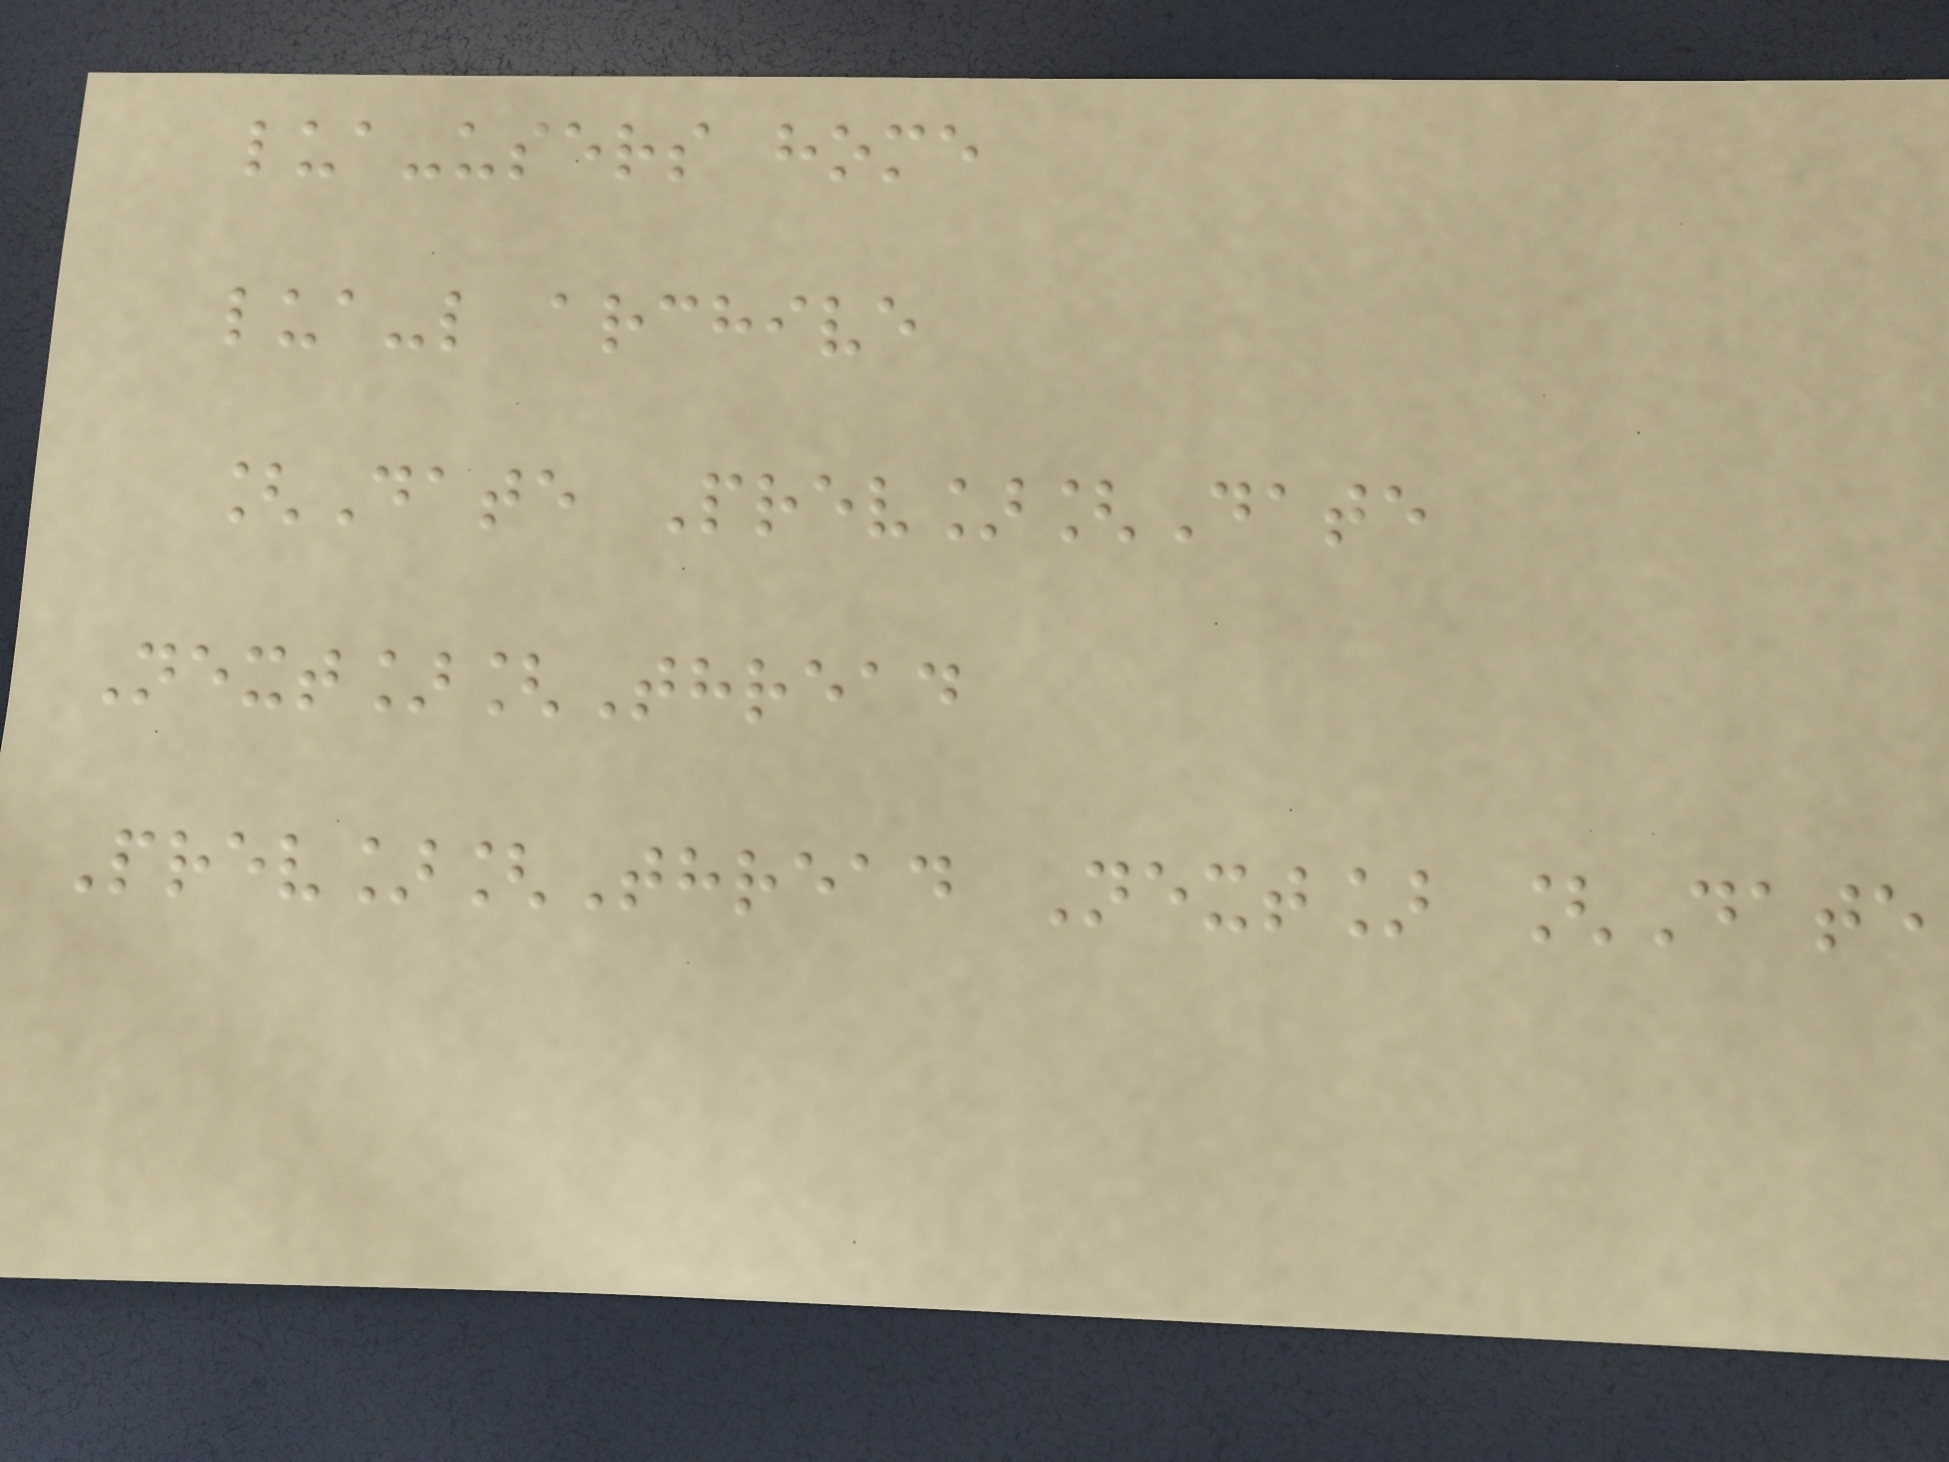lua-users home
lua-l archive
[Date Prev][Date
Next][Thread
Prev][Thread Next] [Date
